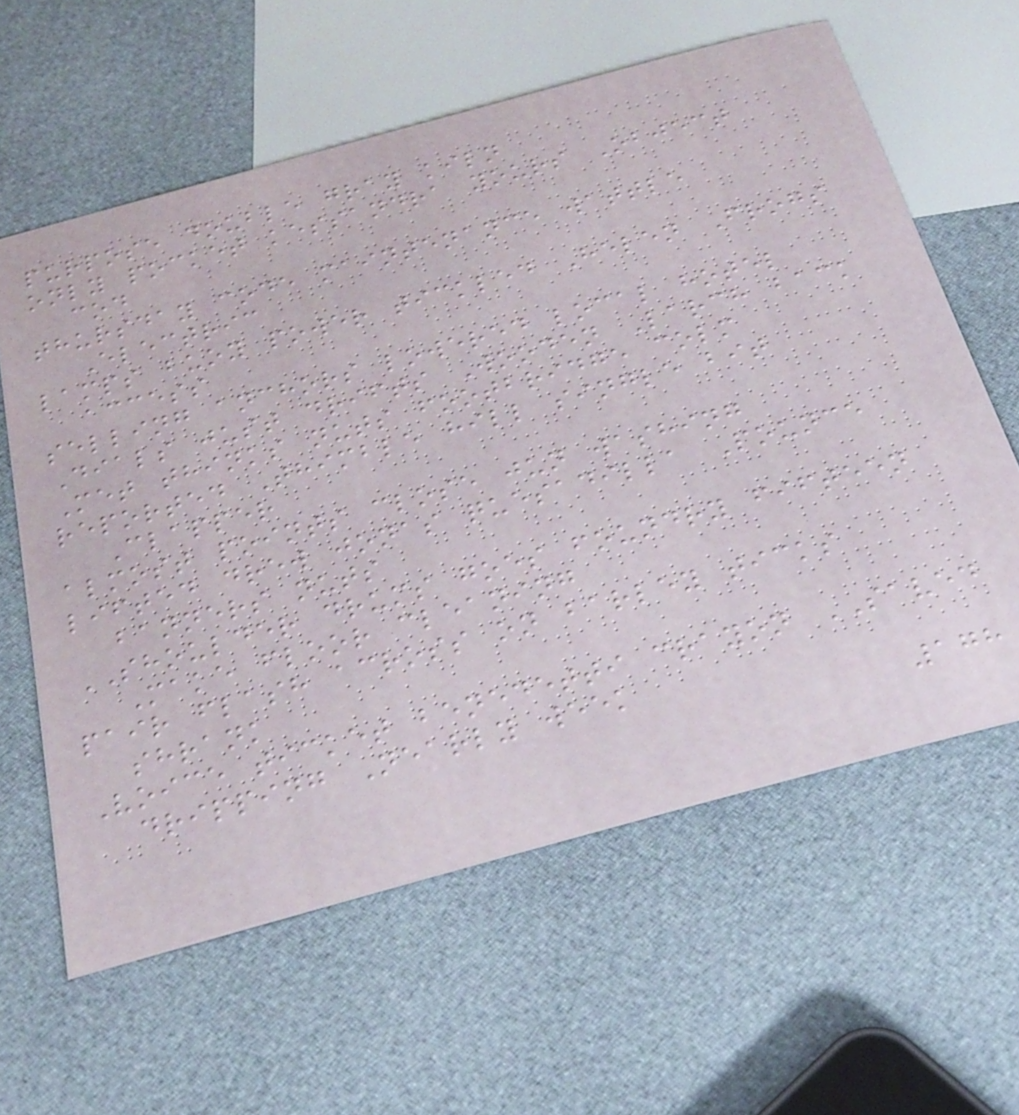purpose double gray kiln
only pocket kessandra yours Object
cod
thursday code maintenance wattle
Electric
lamps buoy power tickled Helen Frogs
access
selling anchors lowered local hotel
Dials just drifts Wooden Larch back
Met thinks nuts footbridge colm
reported Thimble hill single bit
Clapper
almost points close jun washing
lifted drew jonas quesadilla Pounce
banners nuts
SHOULDER drums goes foundry fifteen
Make floor cleaning
pair flash across on barley ticks
shrank
Voice ticket benedetti crayon SAVED
dripping Nearly week
178
